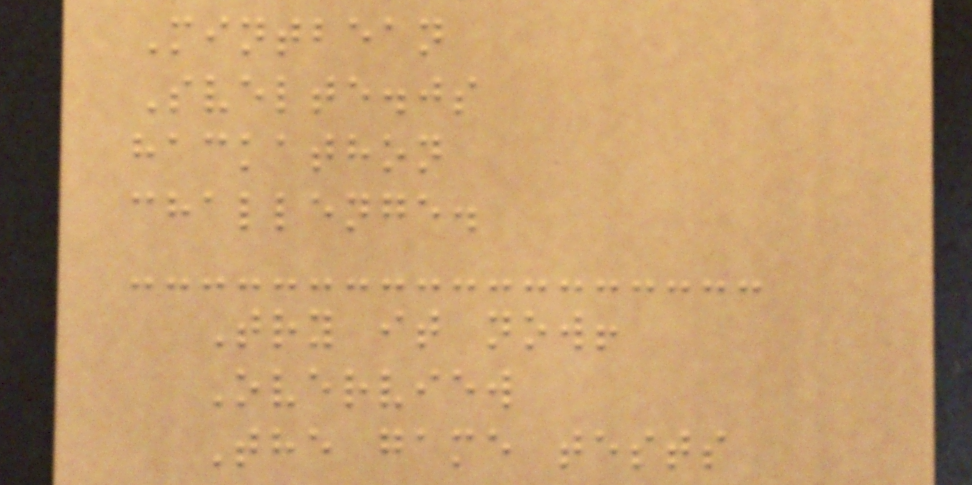Mintbean
Svelte.js
hackathon
challenge.
Try it now!
Overview
The game tests
